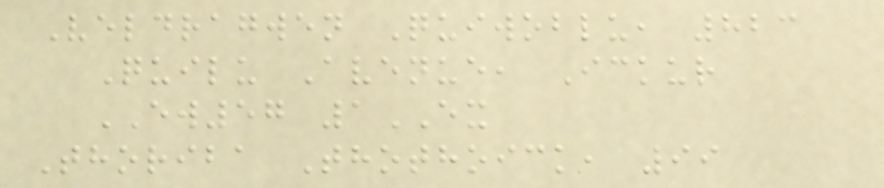Veldragwen Quiwoblu, 823
Quilu Avenue, Ickur
EW57 1EX
Thoriba Thothoick, 99
